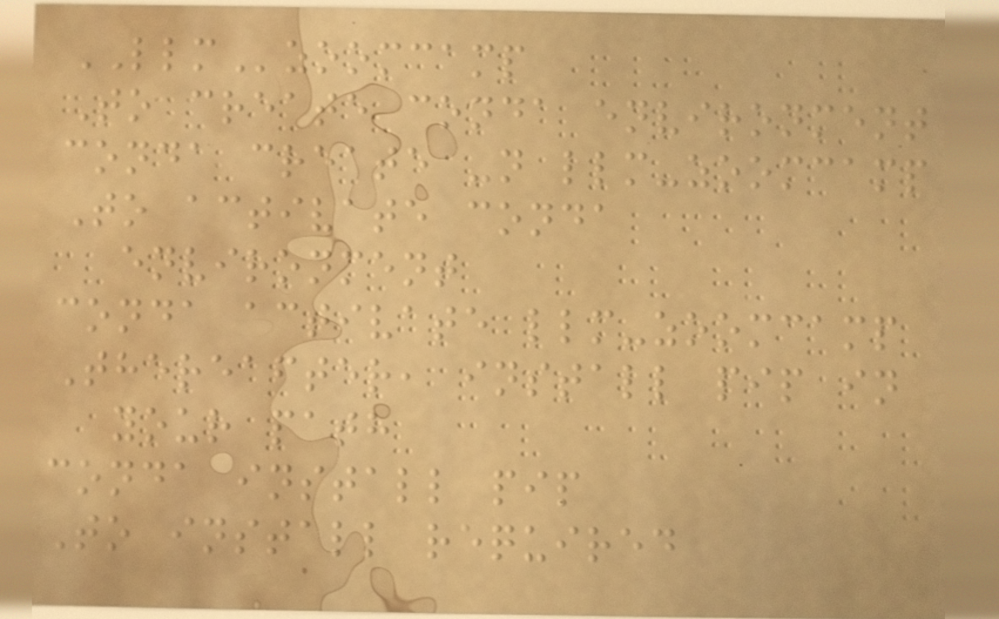LLMzoomcamp
To create conda environment
conda create -n llm-zoomcamp
To activate conda
environment
conda activate llm-zoomcamp
Thereafter, install pip in
your path
conda install pip
To install required
